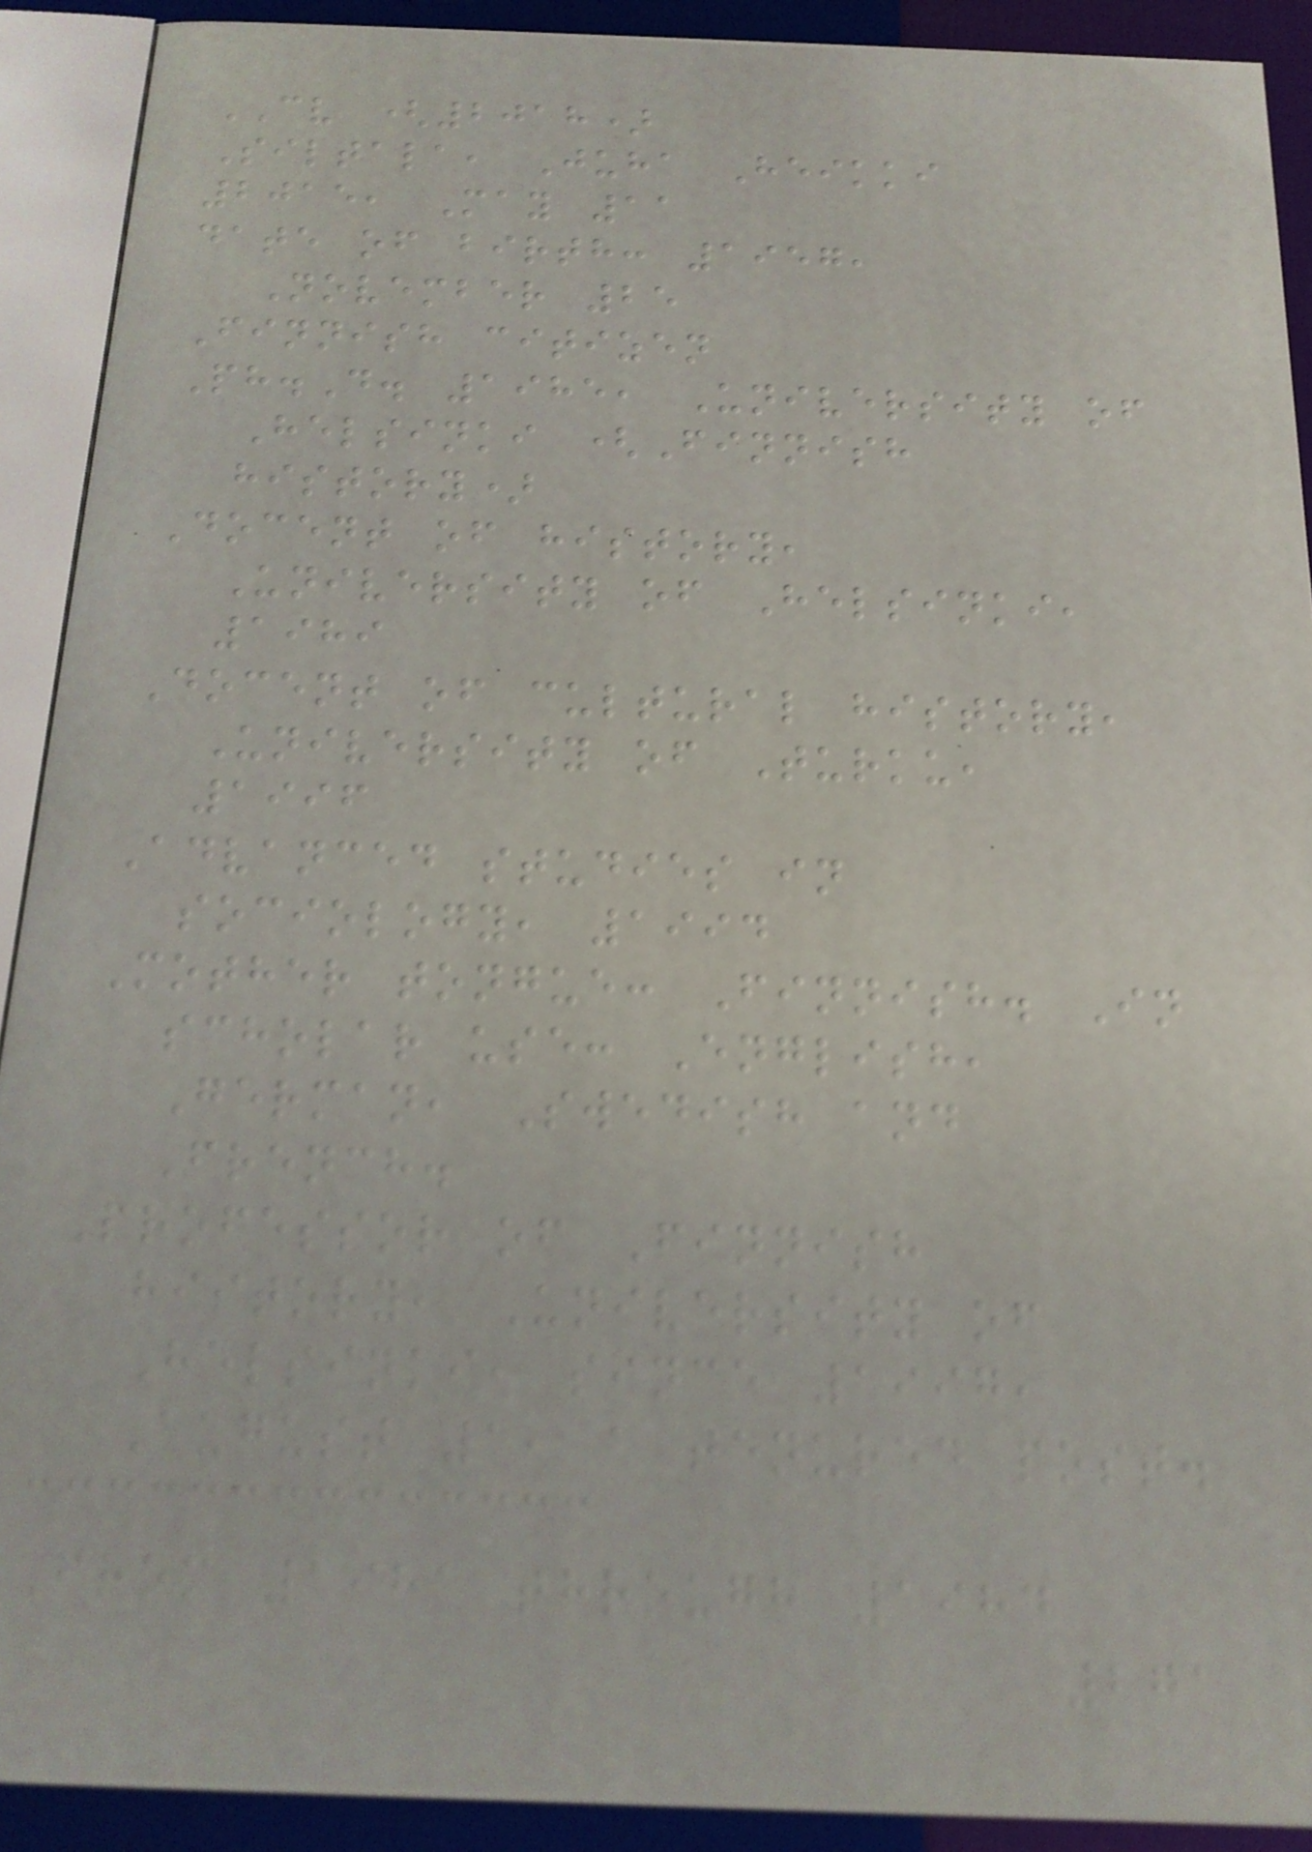CV (2018)
Siltala, Juha Heikki
2015, May 11
date of birth: 1957,
November 25
Finnish citizen
Ph.D. 1985, University of
Helsinki (Finnish
history)
Docent of history,
University of Helsinki,
1989
Docent of cultural history,
University of Turku,
1996
Advanced studies in
sociology, 1994
Mother tongue: Finnish. In
scholar use: English,
German, Swedish and
French.
Professor of Finnish
history, University of
Helsinki, since 1997,
August 1, a tenured post.
From 1981 through 1984
271
